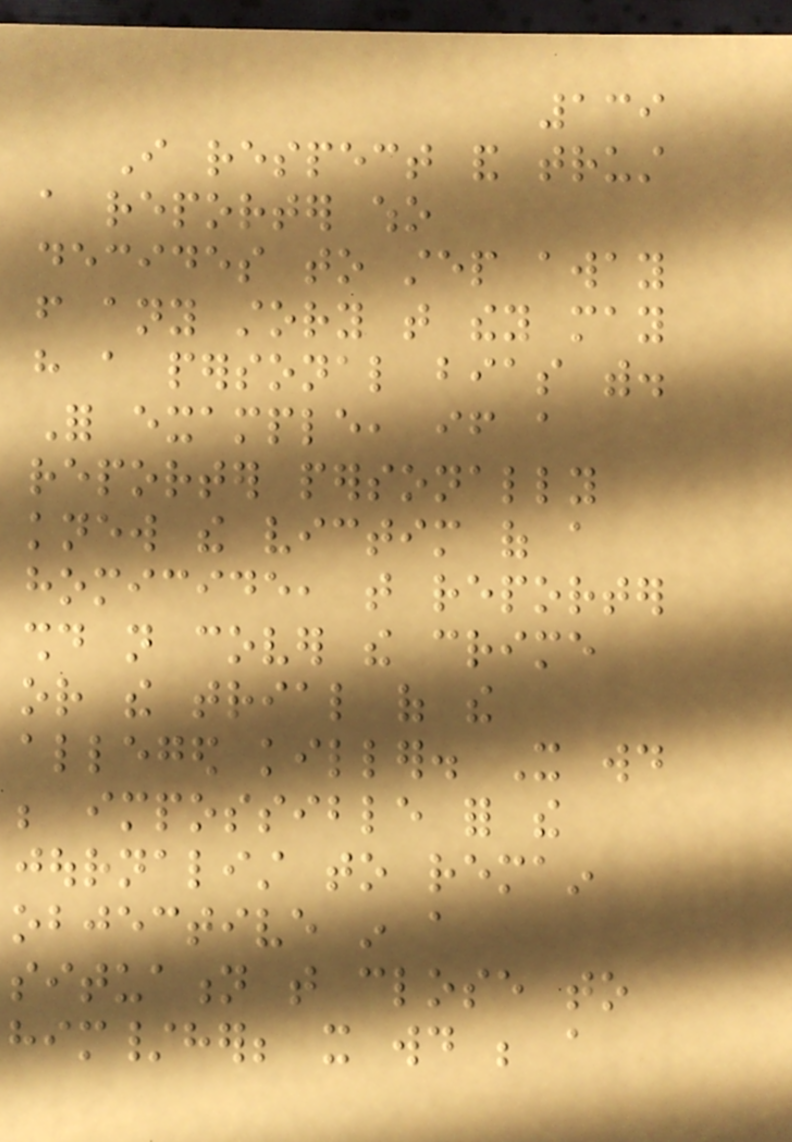139
I respect and trust
a reporter who
decides to step away
from any story that they may
have a personal bias with.
For example, if a
reporter personally
knew the victim of a
homicide, that reporter
should not cover the crime
or the trial of the
alleged killer. It would
be impossible for the
journalist to remain
objective in a
situation that close to
him/her; it would be a
